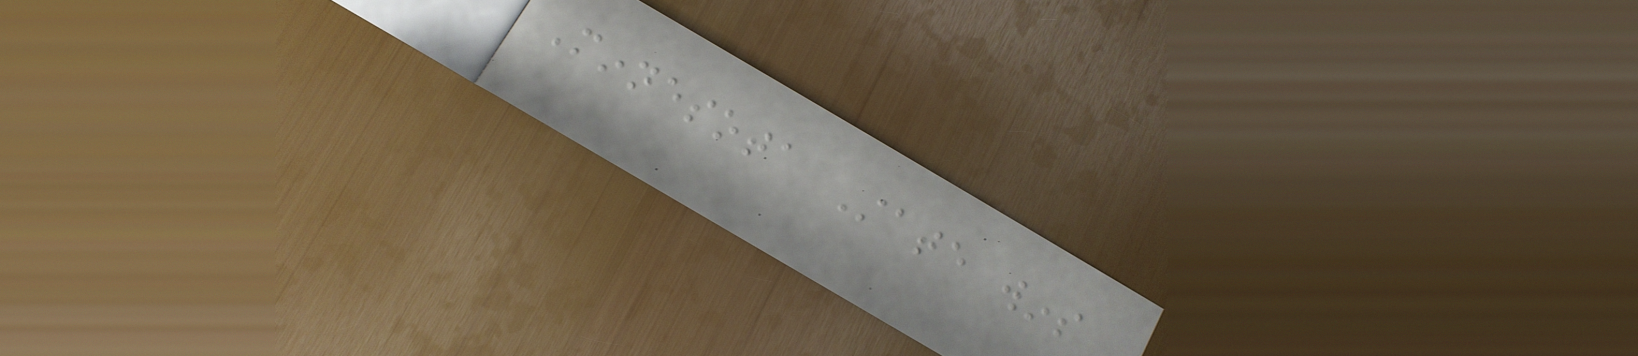Minnesota State wins
